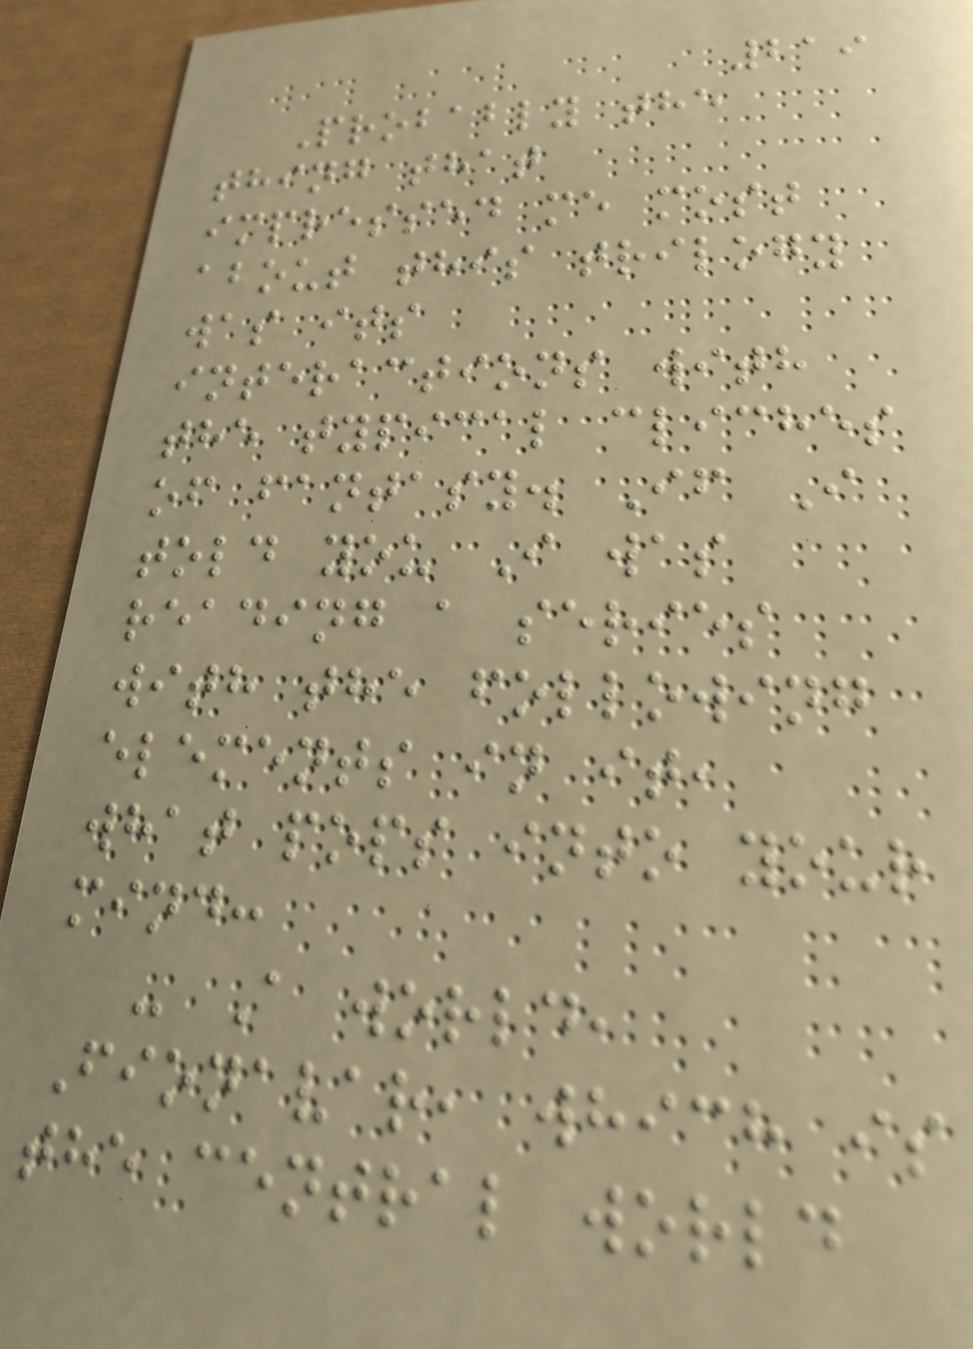219
Probably the
thing that
impressed me most
about this trilogy
was its
interactions with
the typical cliches
of fantasy. If I
told you I was
reading a series
with the following
elements in it,
what pops into your
mind:
- A world,
Fionavar, which is
the central world
